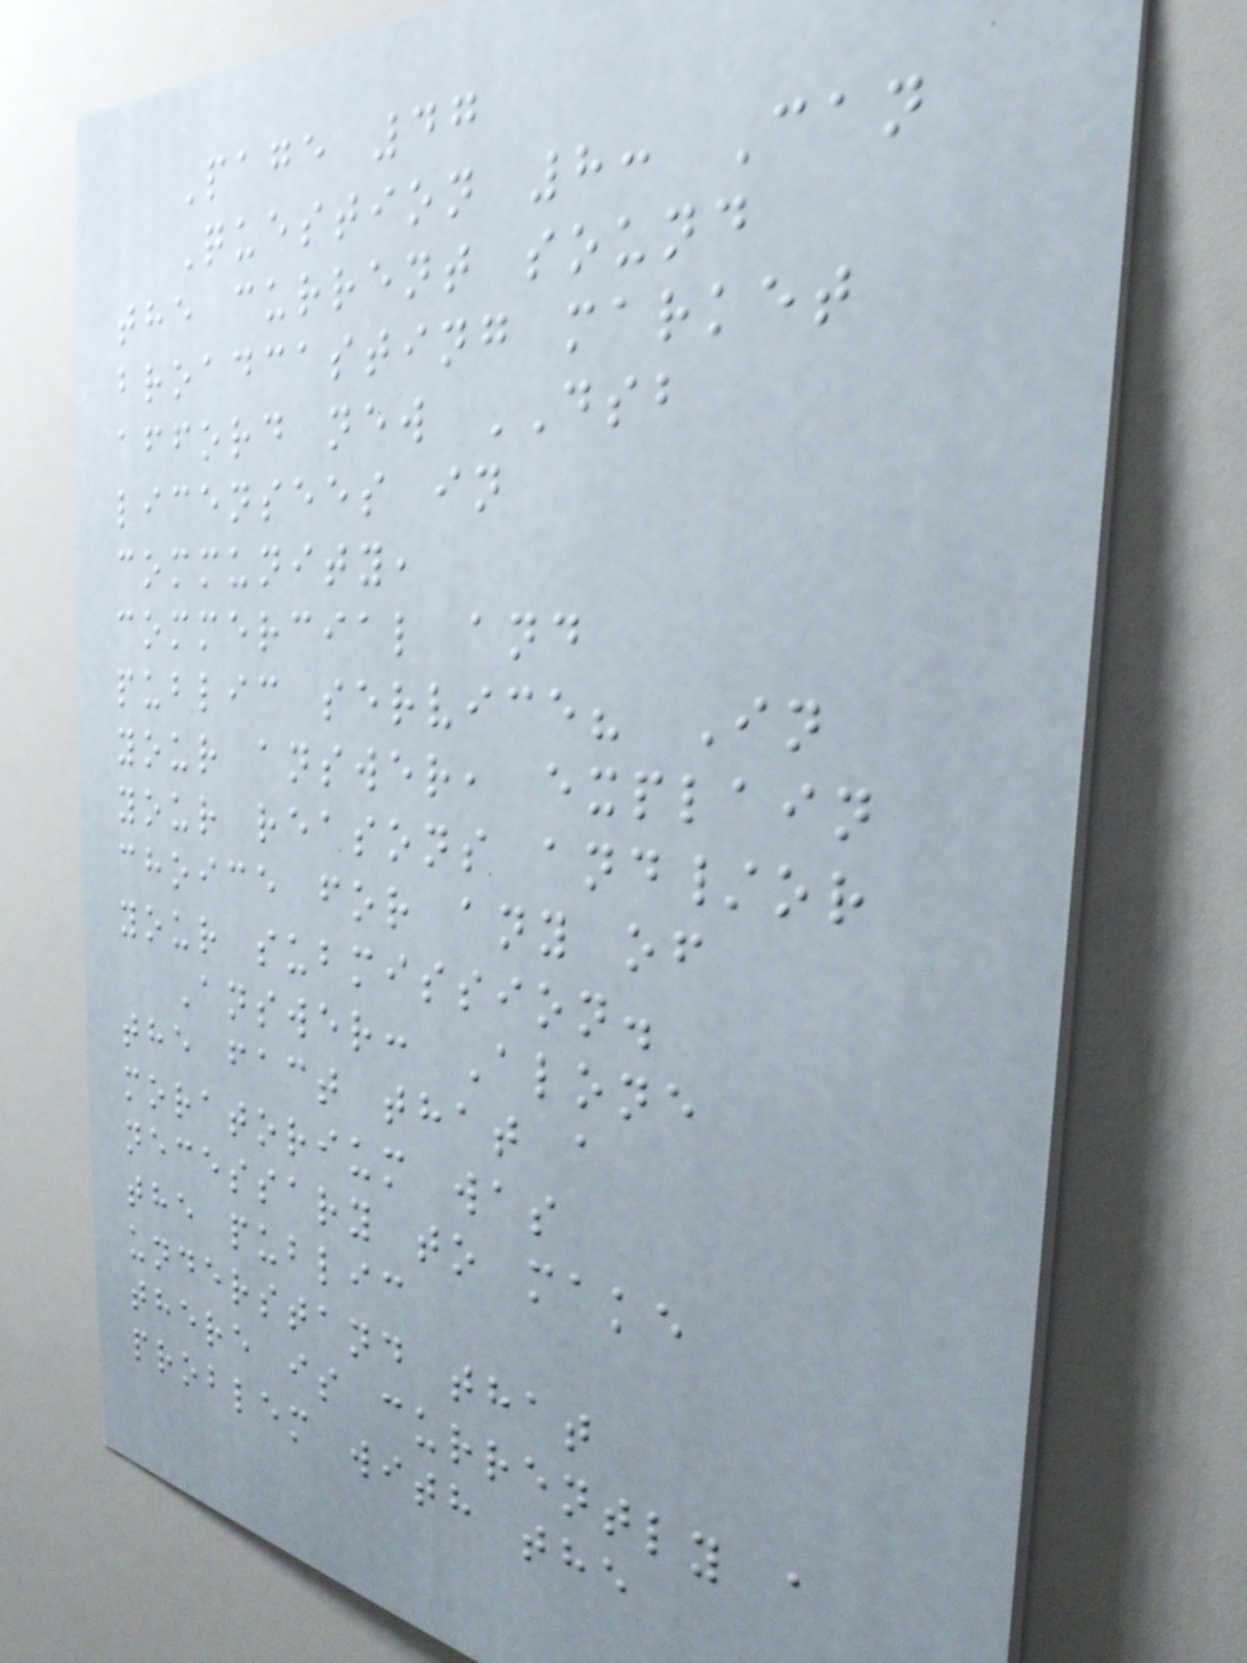Page 47
Question 8: Can
the current sound
broadcasting market
afford new DSB
licensees in
community,
commercial and
public service? In
your answer, explain
your reasons and/or
choice for any of
your submission.
Answer: Alone
the fact that a
moratorium was
necessary to make
the public
understand that
there is currently a
problem with the
